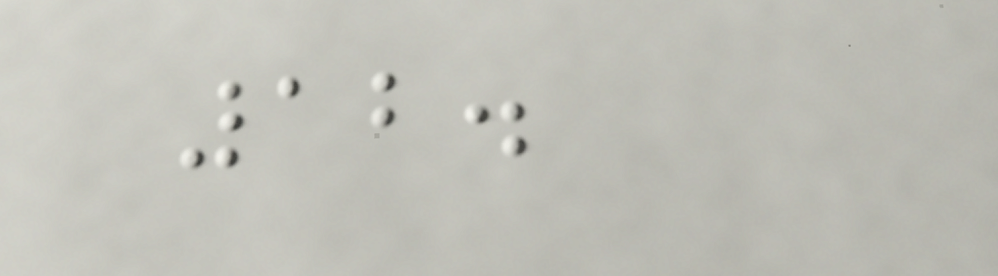12.
